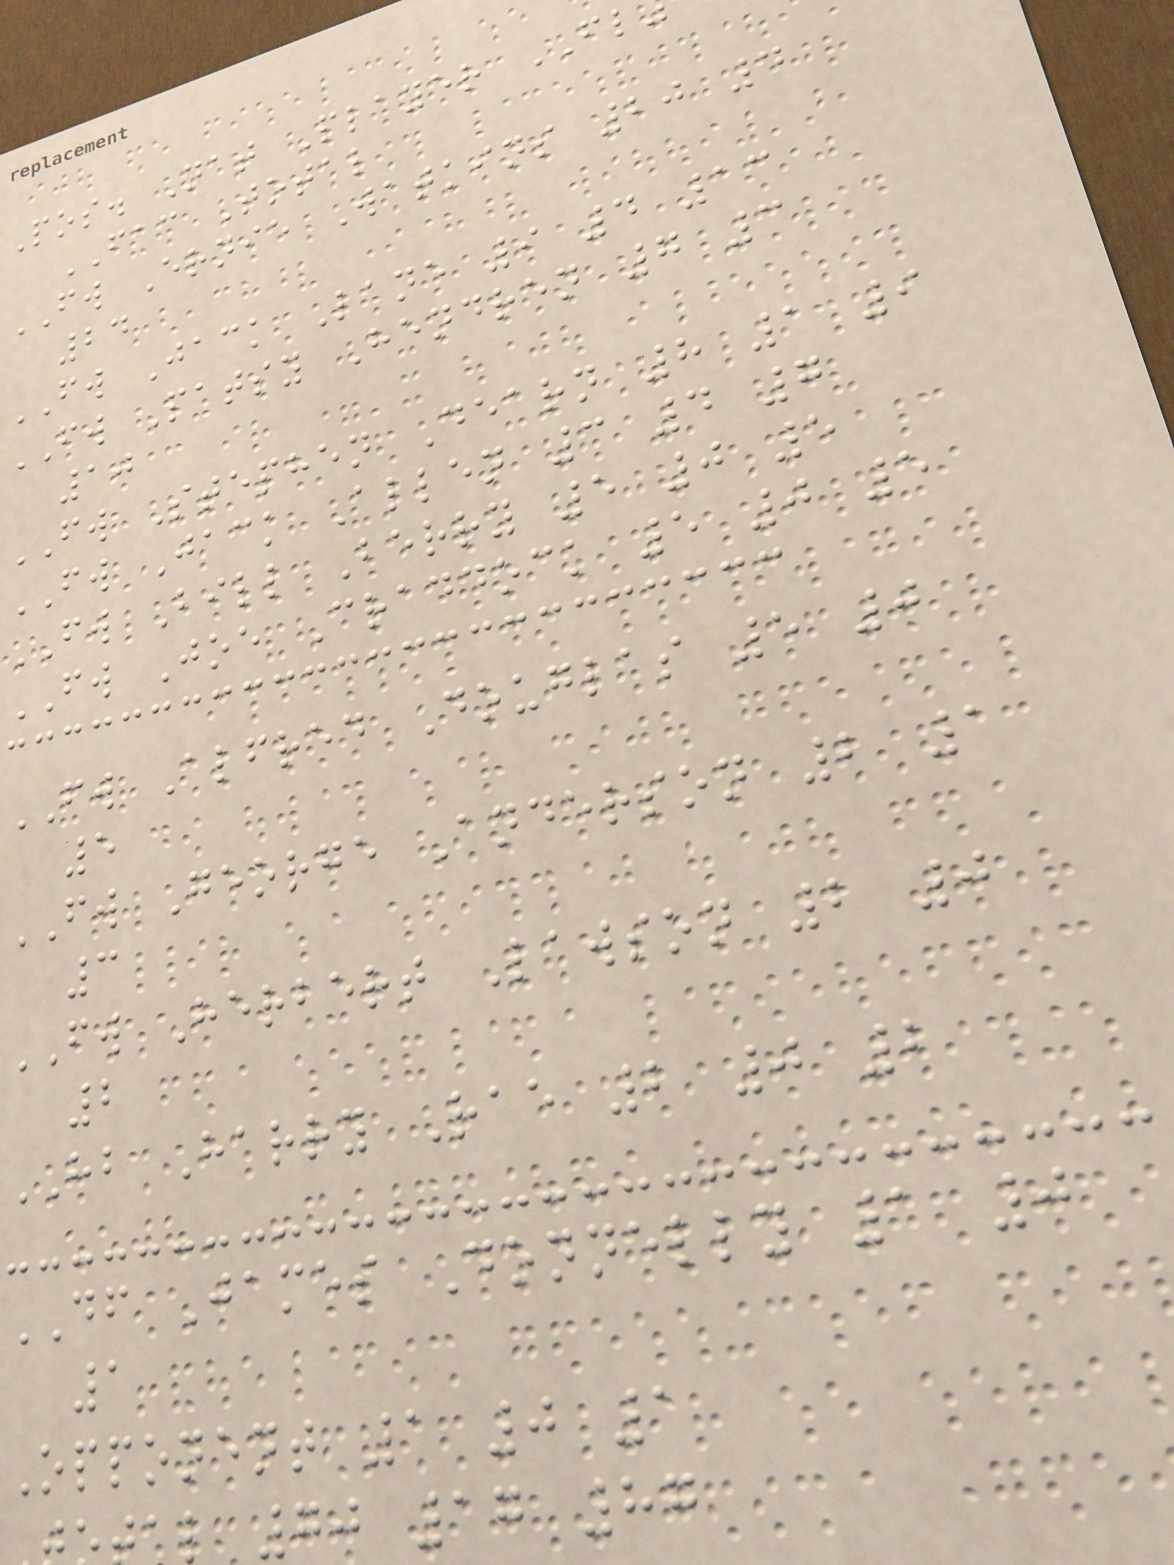Pos. Nat Player FL
FAC Total
FW Ernie Watkins 20 4
24
FW Jack Lane 9 4 13
FW Patsy Hendren 7 3
10
FW Stephen Dearn 8 1 9
FW Jack Allen 3 4 7
FW Bill Berry 5 0 5
FW Joe Craddock 5 0 5
FW Alfred Douglas 5 0
5
FW George Anderson 2 1
3
FW Herbert Lawson 2 0
2
HB Harry Rae 2 0 2
DF James Donnelly 1 0
1
Opponent 1 0 1
l 70 17 87
